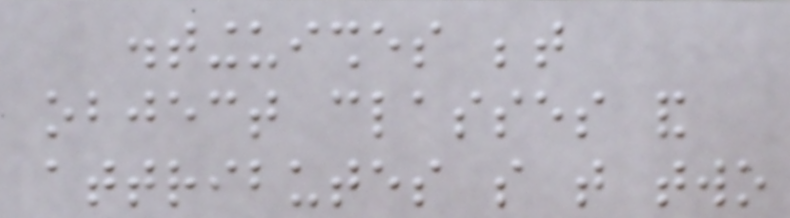distinguishes between
object classes and
attributes so that two
